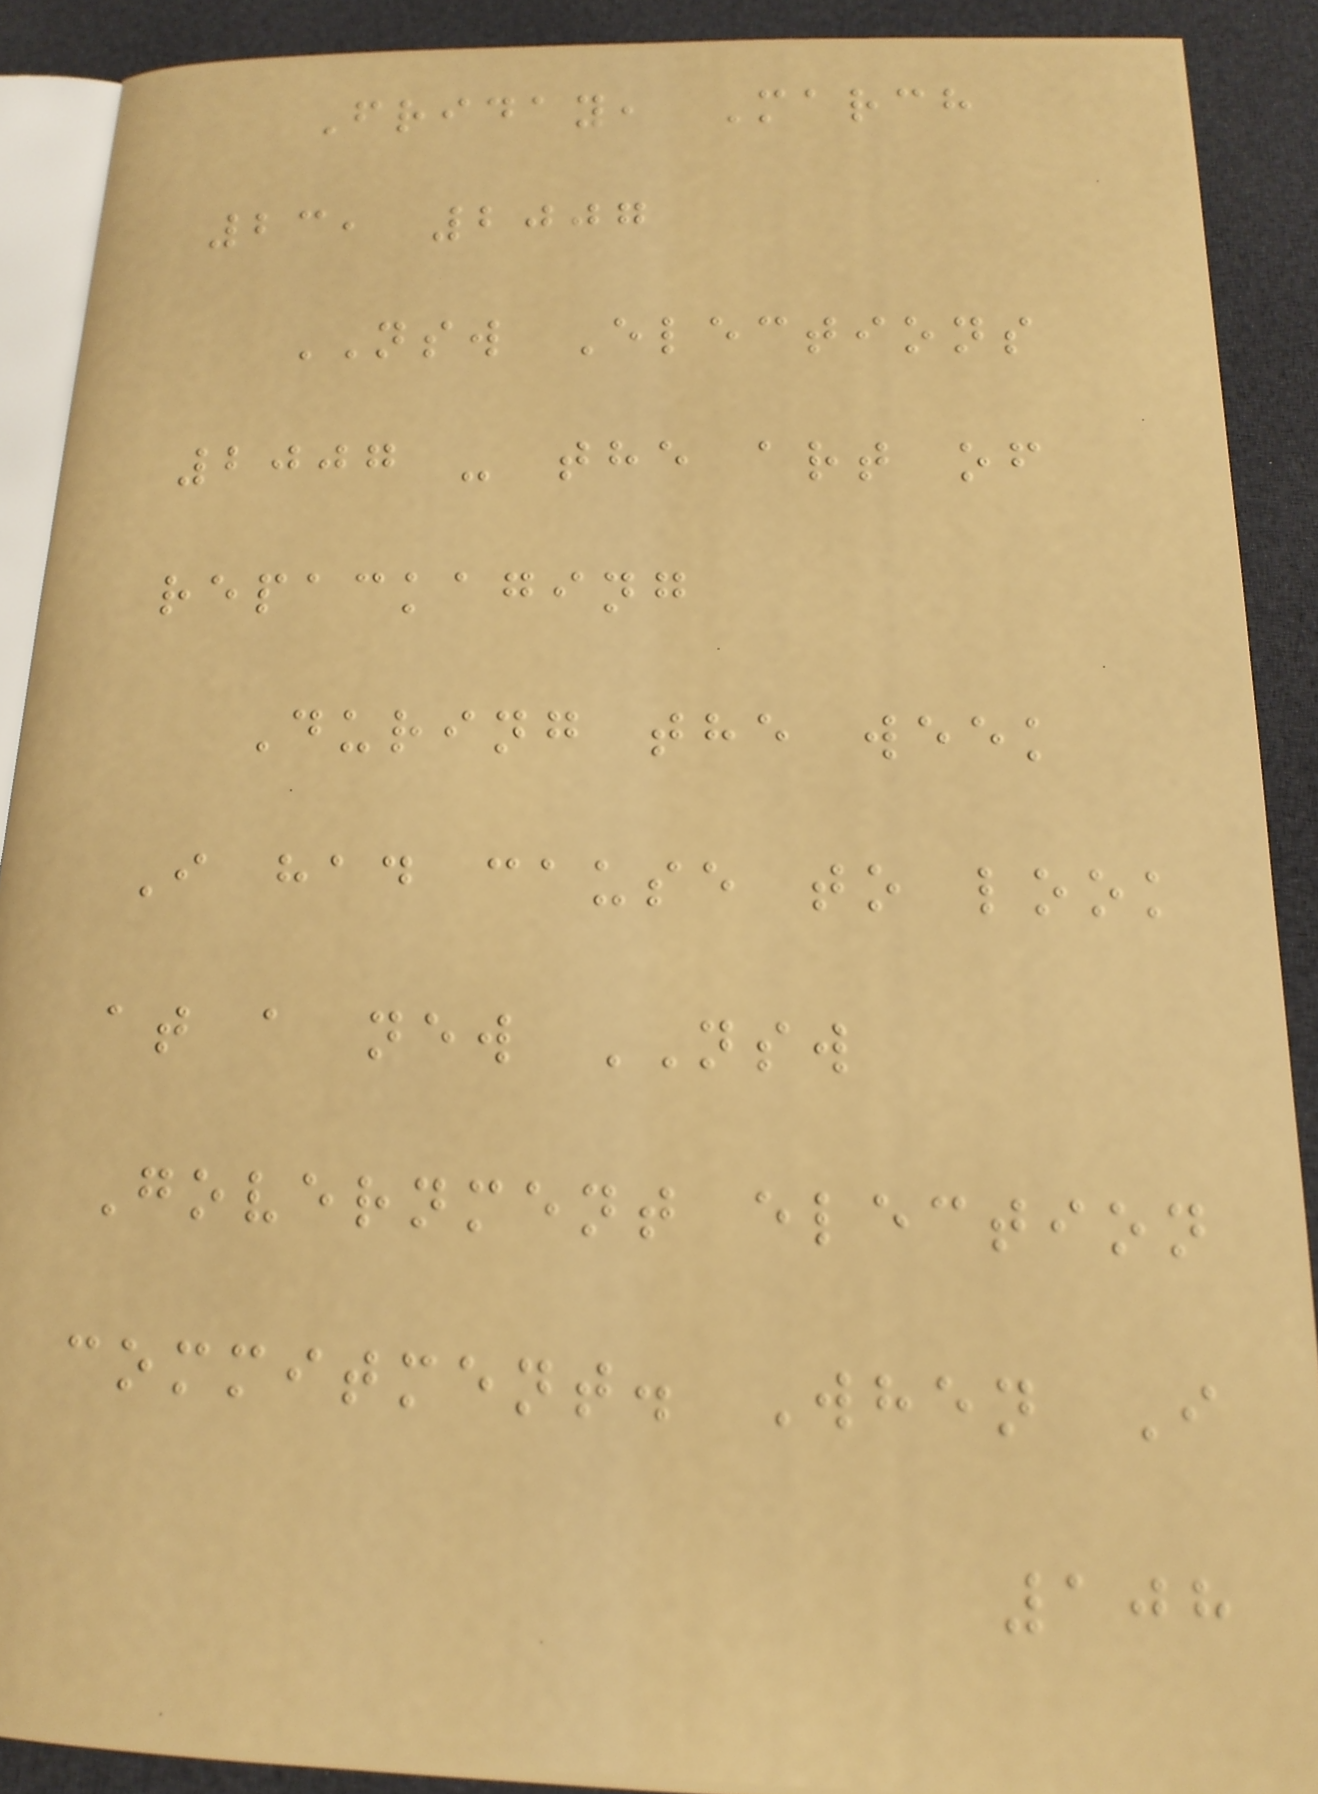Friday, March
23, 2007
NSW Elections
2007 - the art of
repackaging
During the week
I had cause to look
at a new NSW
Government election
commitment. When I
108
